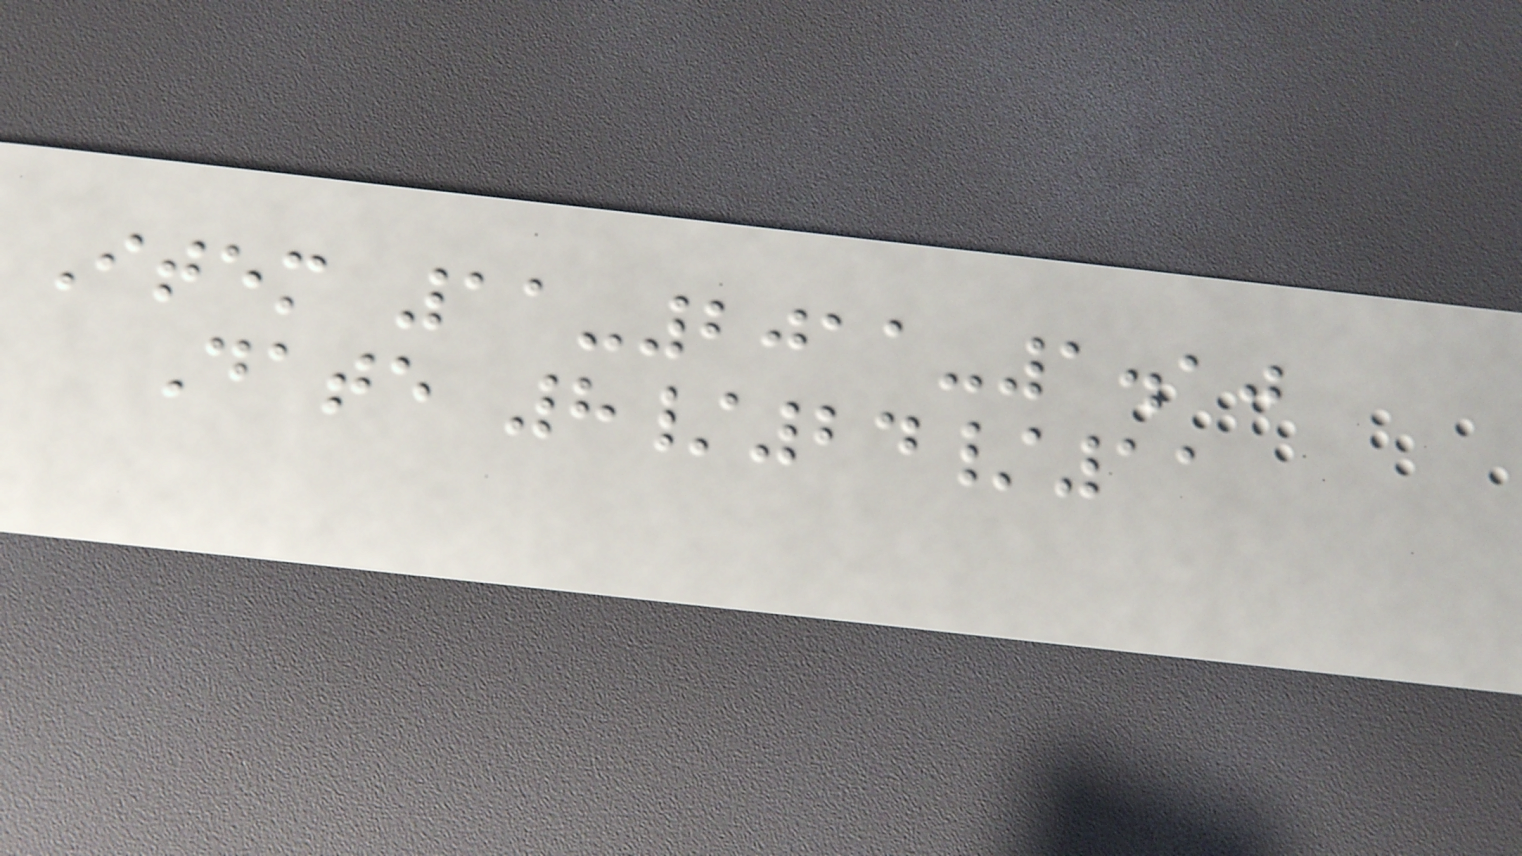Item 11-2011-1.10
Date 8/24/11
